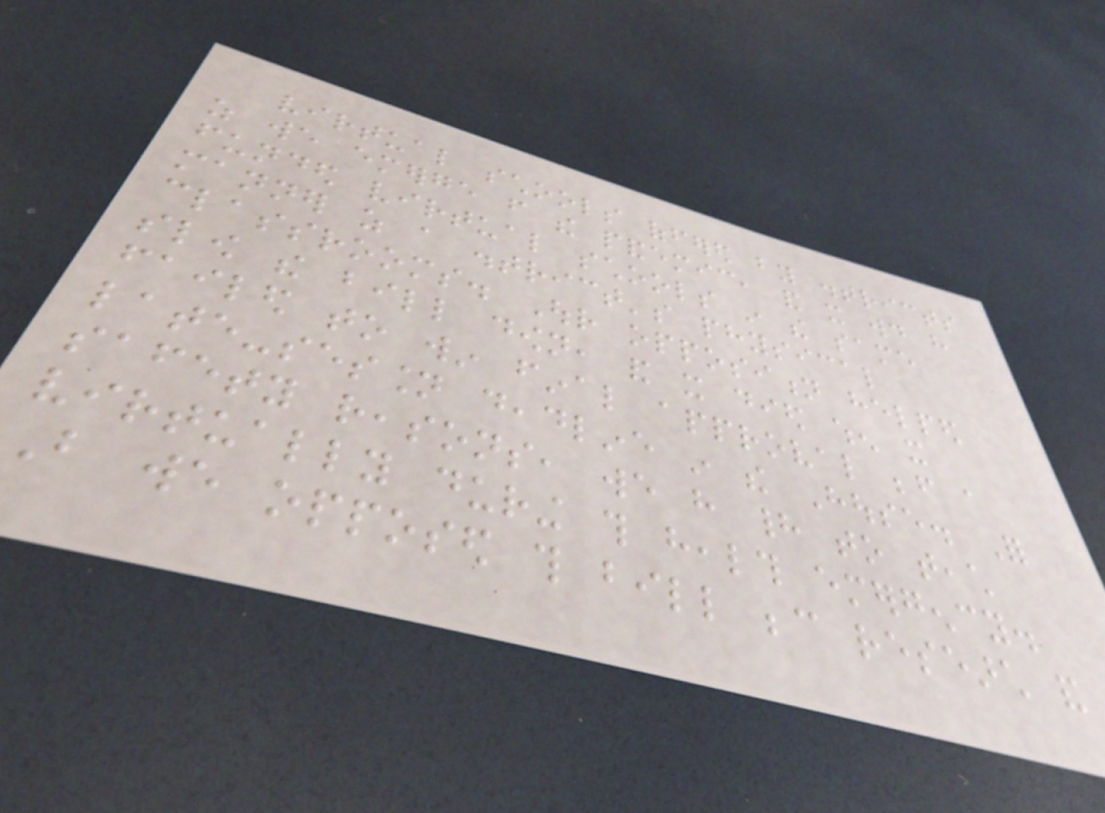virtual schools offered by districts
as we emerge from the pandemic, and it would have
funded virtual schools in the same
manner as a district's physical
classrooms. Our opposition helped
slow the bill down, and it died when it
failed to win final approval before a
late-session deadline in the House. For
safety reasons, we have had to teach
virtually during this health emergency.
But we opposed this bill because research and
